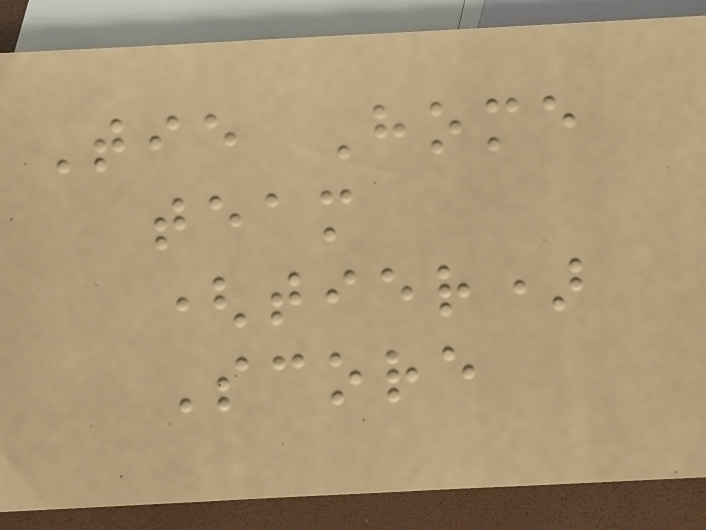Tie Home
team
(tier)
Score
